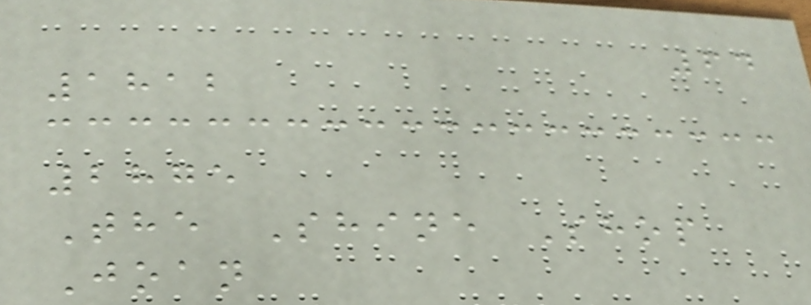64
1812
2875
The Shine Shop
Joan
